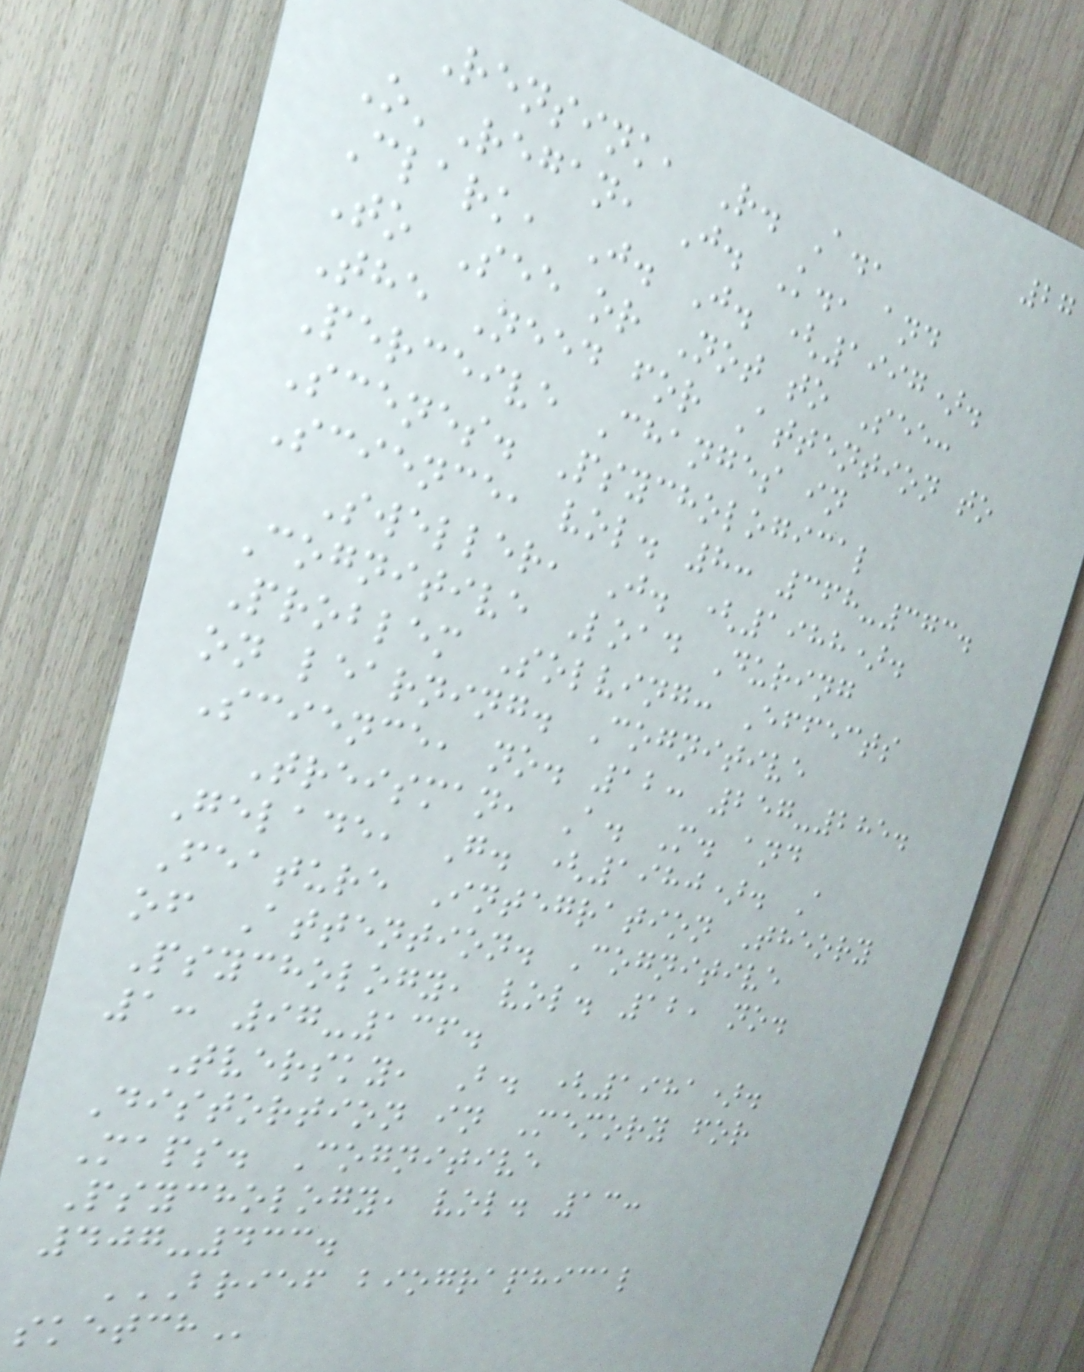27
Rensink, R. A.,
O'Regan, J. K., and
Clark, J. J. (1997).
To See or Not to See:
The Need for Attention to
Perceive Changes in
Scenes. Psychological
Science, vol. 8: 368-373.
Sweller, J. (1988).
Cognitive Load During
Problem Solving: Effects
on learning. Cognitive
Science, no. 12: 257-285.
Treisman, A. M. and
Gelade, G. (1980). A
Feature Integration Theory
of Attention. Cognitive
Psychology, vol. 12, no.
1: 97-136.
Tversky, B. (1981).
Distortion in Memory for
Maps. Cognitive
Psychology, vol. 13:
407-433.
BRIEF BIOGRAPHICAL
SKETCH
